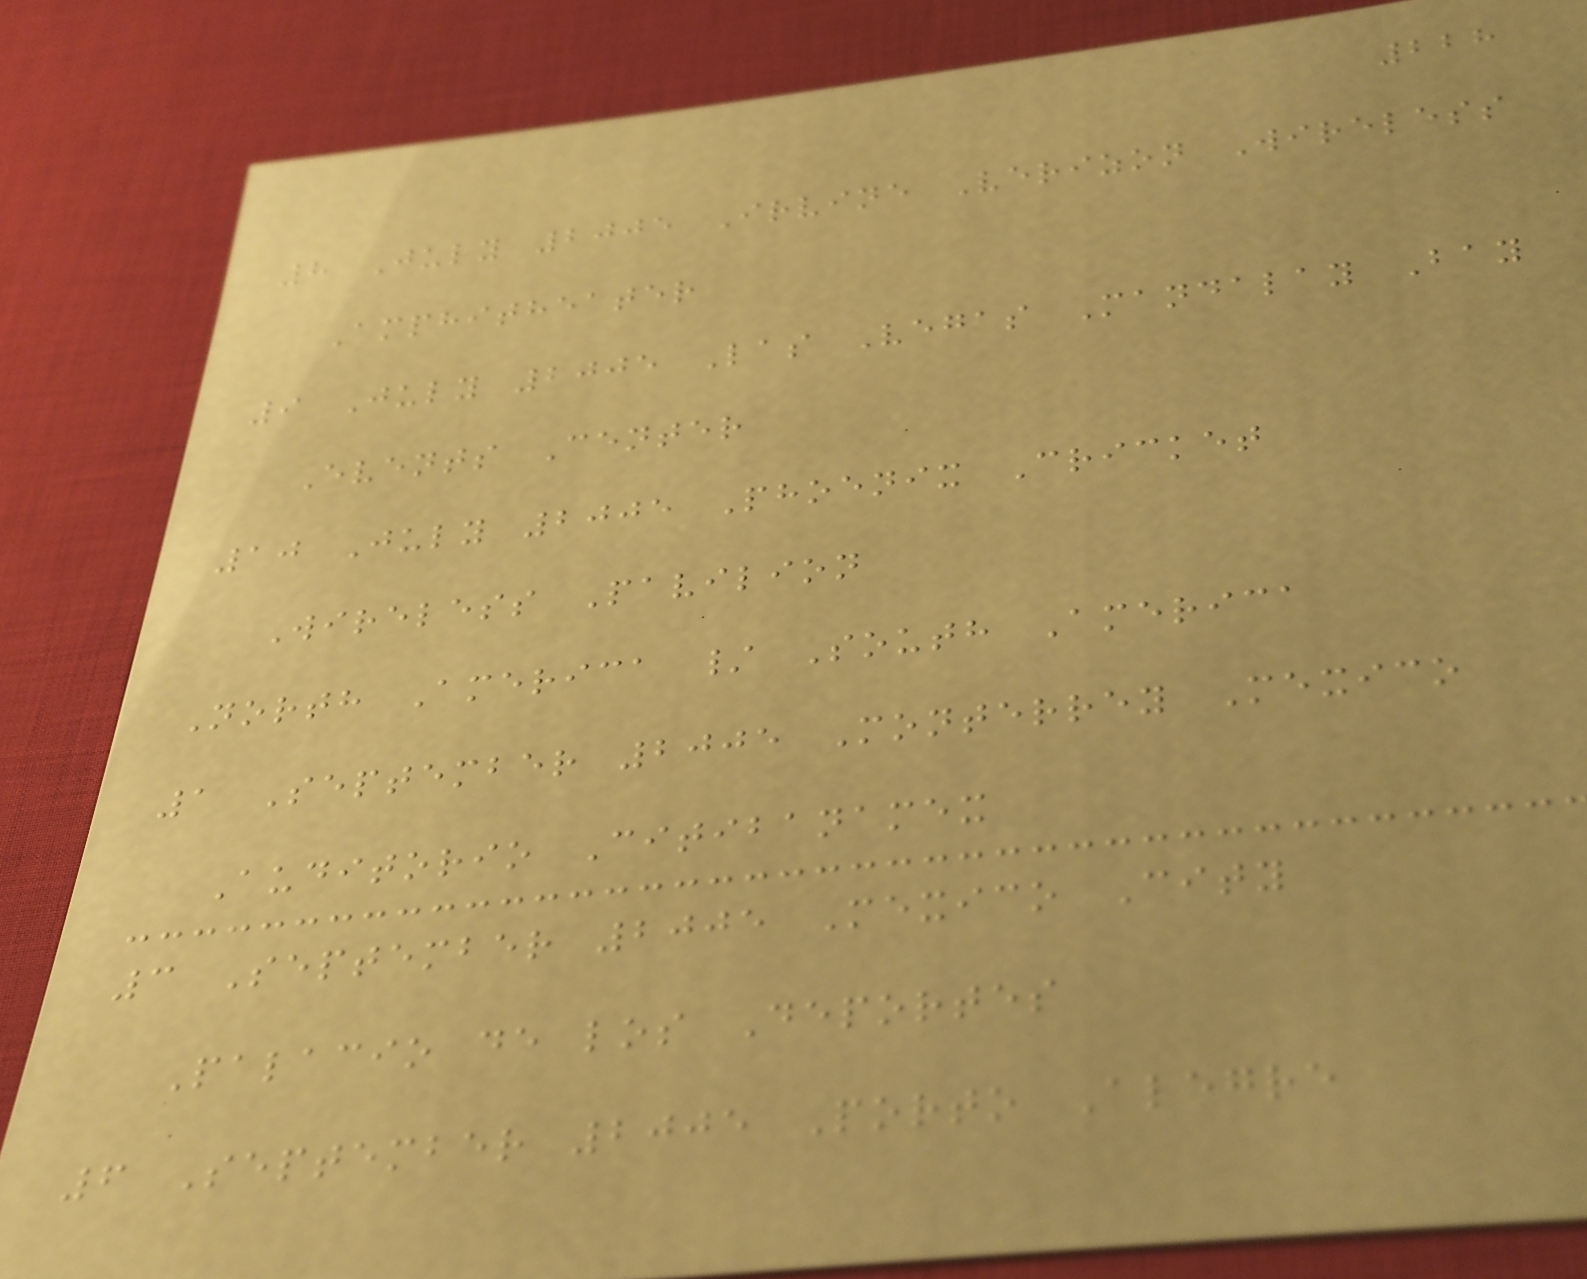228
8 July 2005 Irvine Verizon Wireless
Amphitheater
9 July 2005 Las Vegas Mandalay Bay
Events Center
10 July 2005 Phoenix Cricket
Wireless Pavilion
North America / South America
1 September 2005 Monterrey Mexico
Auditorio Citibanamex
3 September 2005 Mexico City
Palacio de los Deportes
6 September 2005 Porto Alegre
